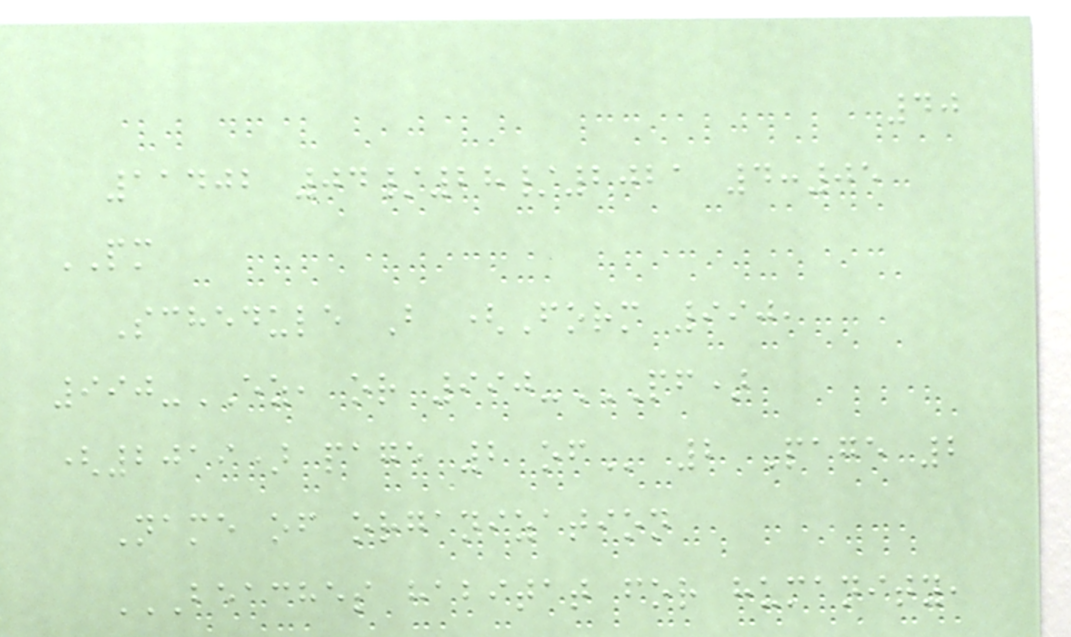40
11402 04/28/2021 4:05
PM
Schedule B (Form 990,
990-EZ, or 990-PF)
(2019) PAGE 2 OF 2 Page 2
Name of organization
BEACHES HABITAT FOR HUMANITY,
